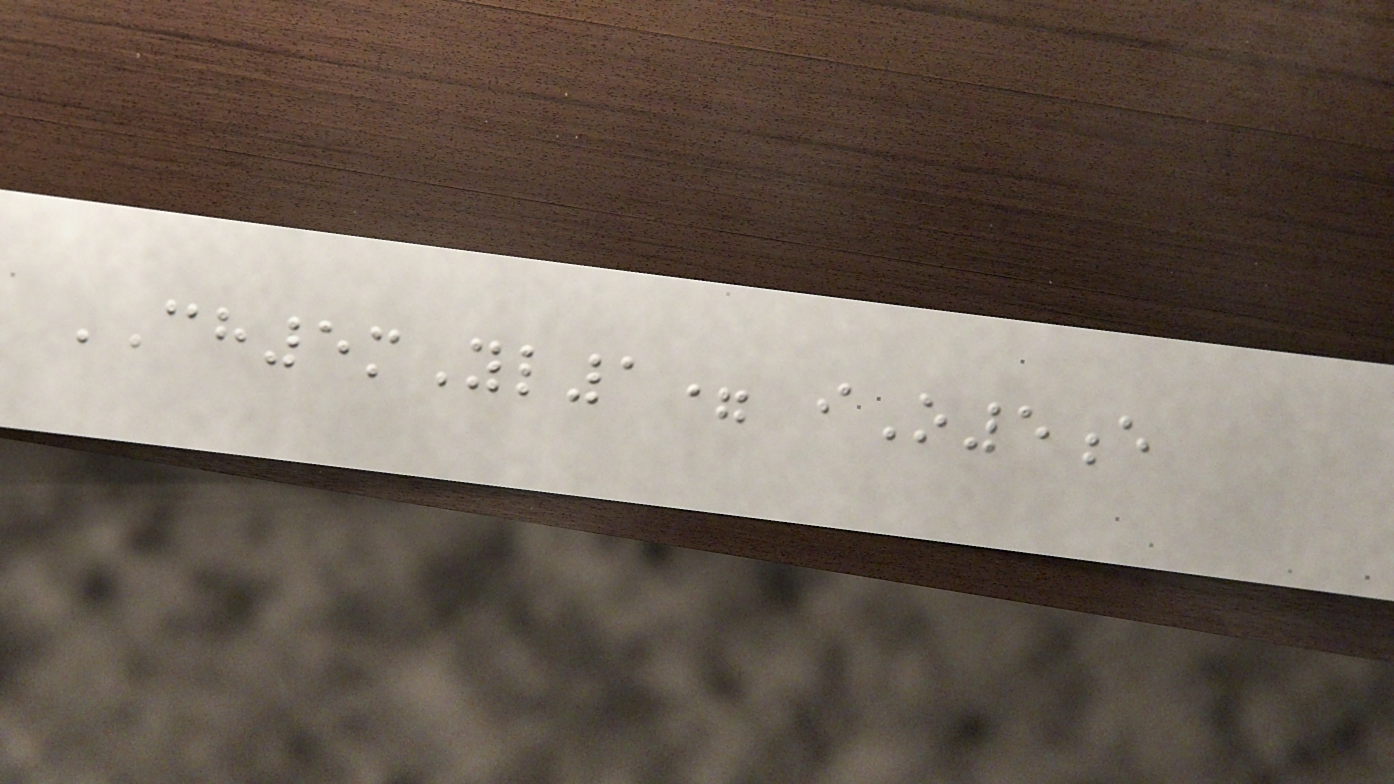CH5mYl1= iO5e
